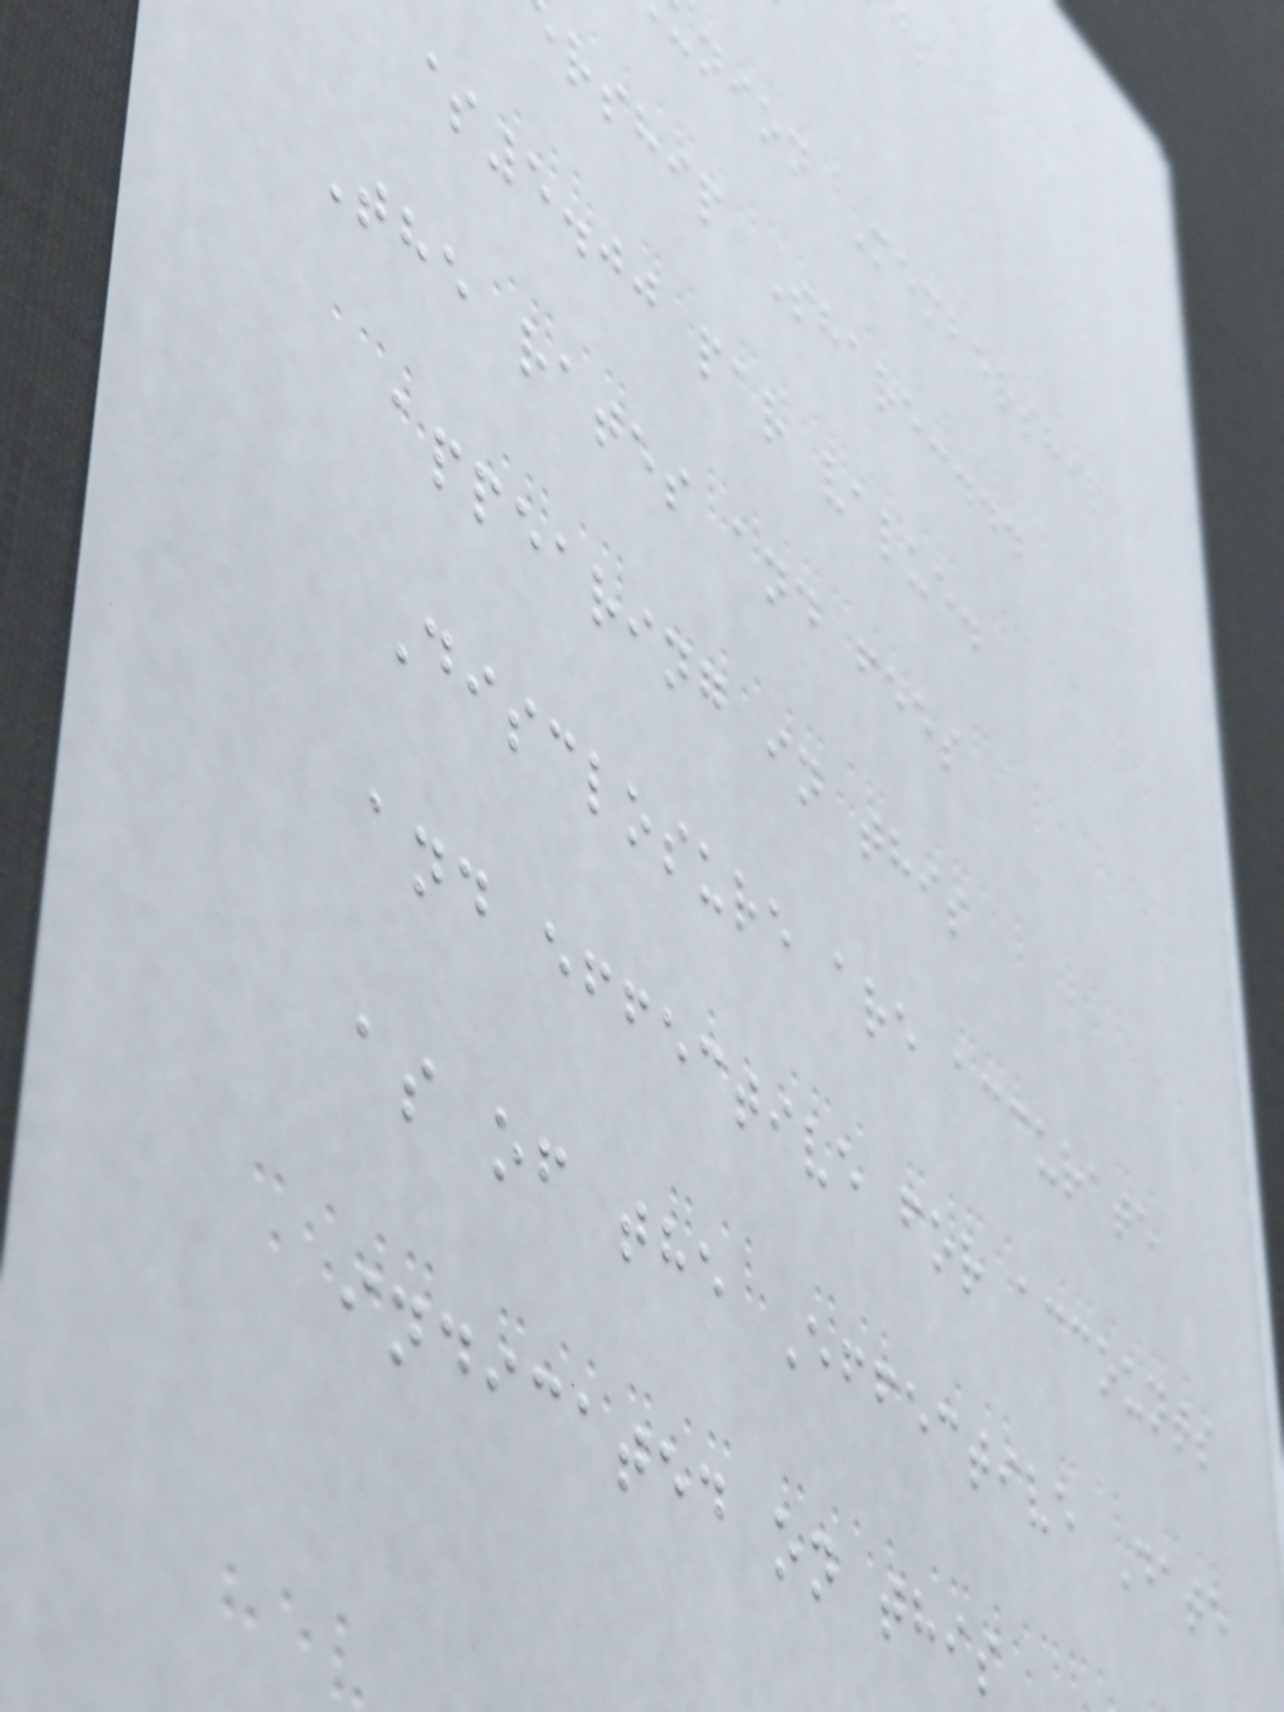nion Membership
rship Share:...
$5.00 par value.
The rates and fees
appearing in this
Disclosure are accurate
and effective for accounts
as of the Effective Date
indicated on this
